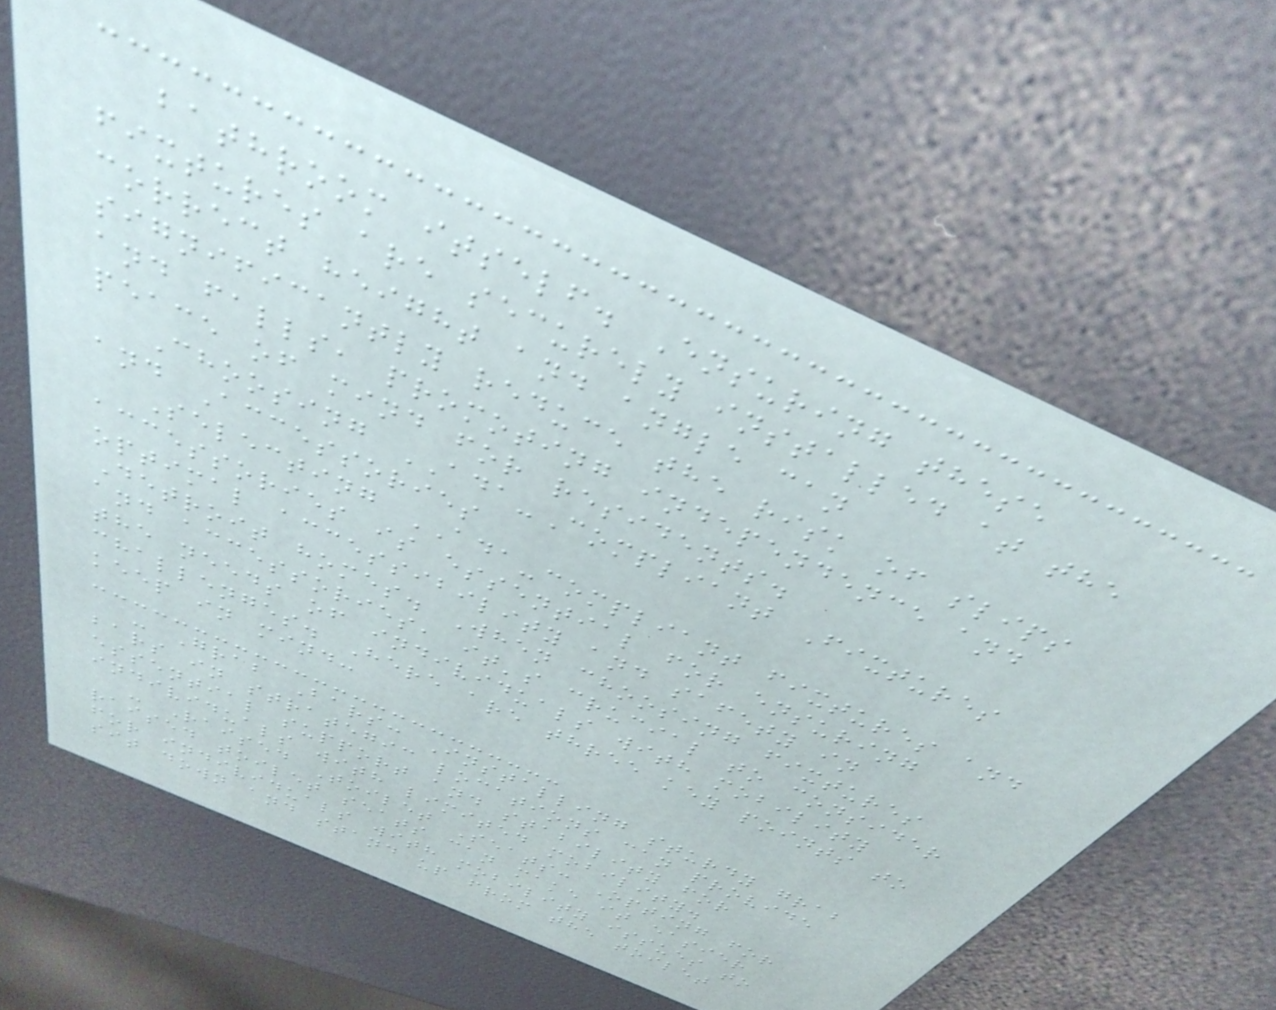bathroom itself. Ensuring these
fixtures are securely installed at the
correct height and angle can
significantly reduce the risk of slips
and falls, promoting independence and
peace of mind for residents.
Choosing ADA-Compliant Fixtures
and Accessories
Selecting ADA-compliant fixtures and
accessories is essential for ensuring
optimal accessibility and safety in
Detroit homes. When choosing fixtures
and accessories, it's crucial to consider
the needs of individuals with mobility
challenges. Here are three key points to
keep in mind:
- Grab Bars: Installing sturdy grab
bars in strategic locations can provide
essential support and stability for
individuals with limited mobility.
- Raised Toilet Seats: Opting for
raised toilet seats can make it easier
for individuals with mobility issues to
sit down and stand up from the toilet
